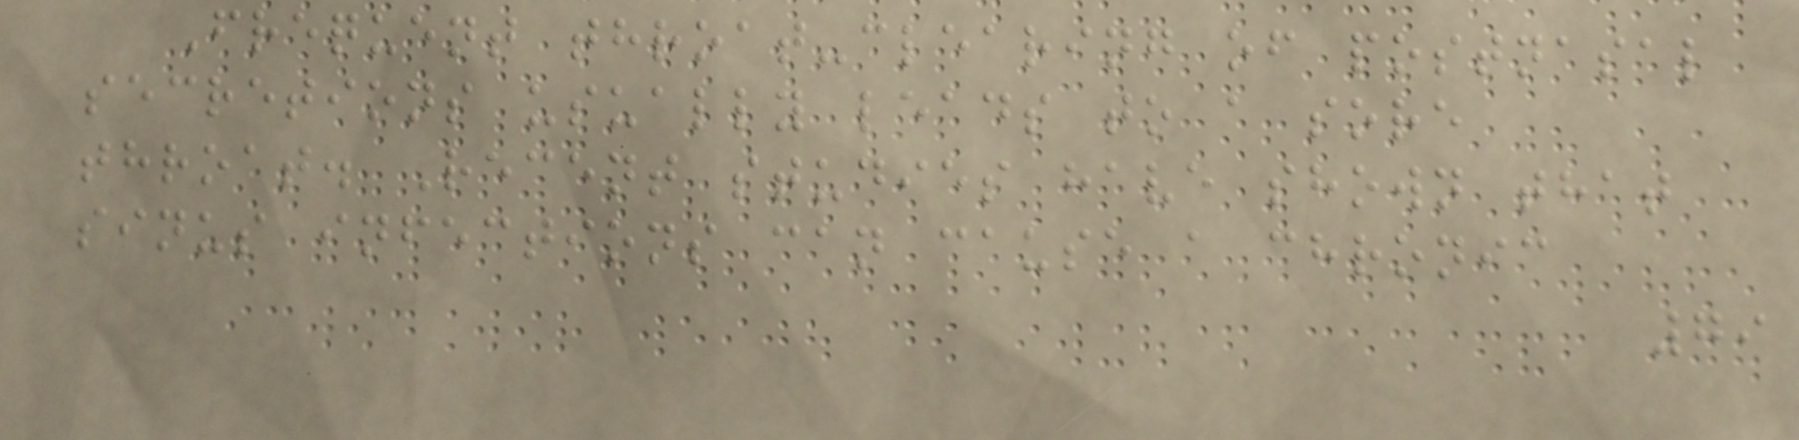Frequent throat-clearing of postnasal
secretions usually leads to a sore
throat. Recent studies have shown that
sinus infections can cause a chronic
79
